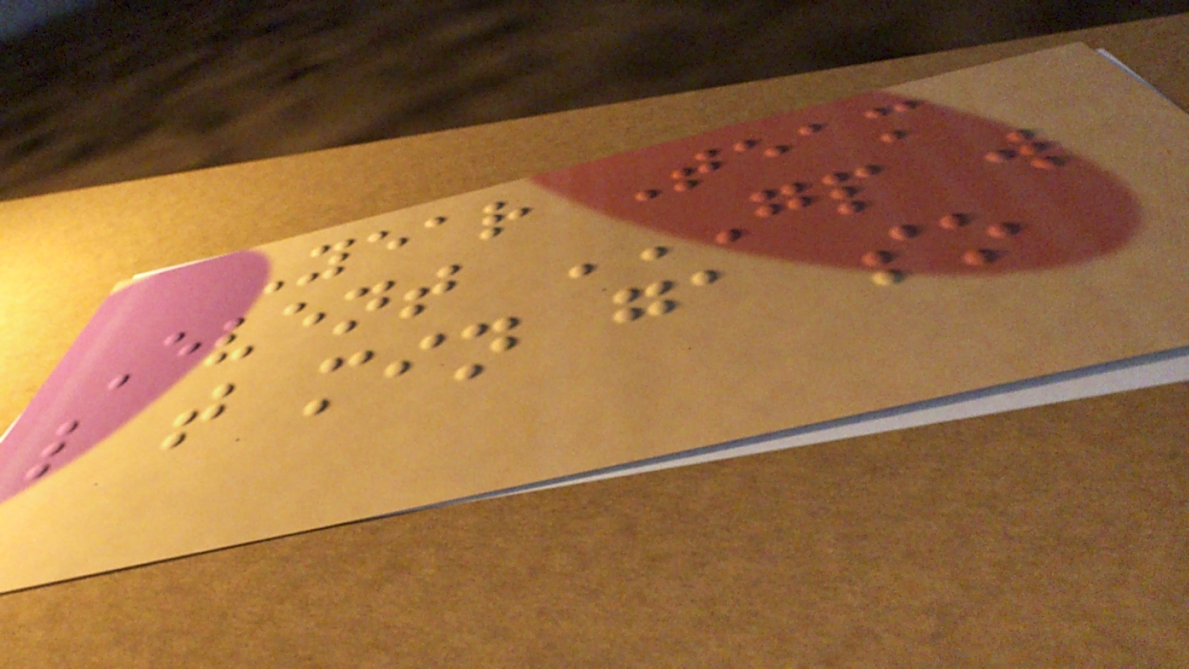Year Team
Event GP W
L T MIN GA SO
